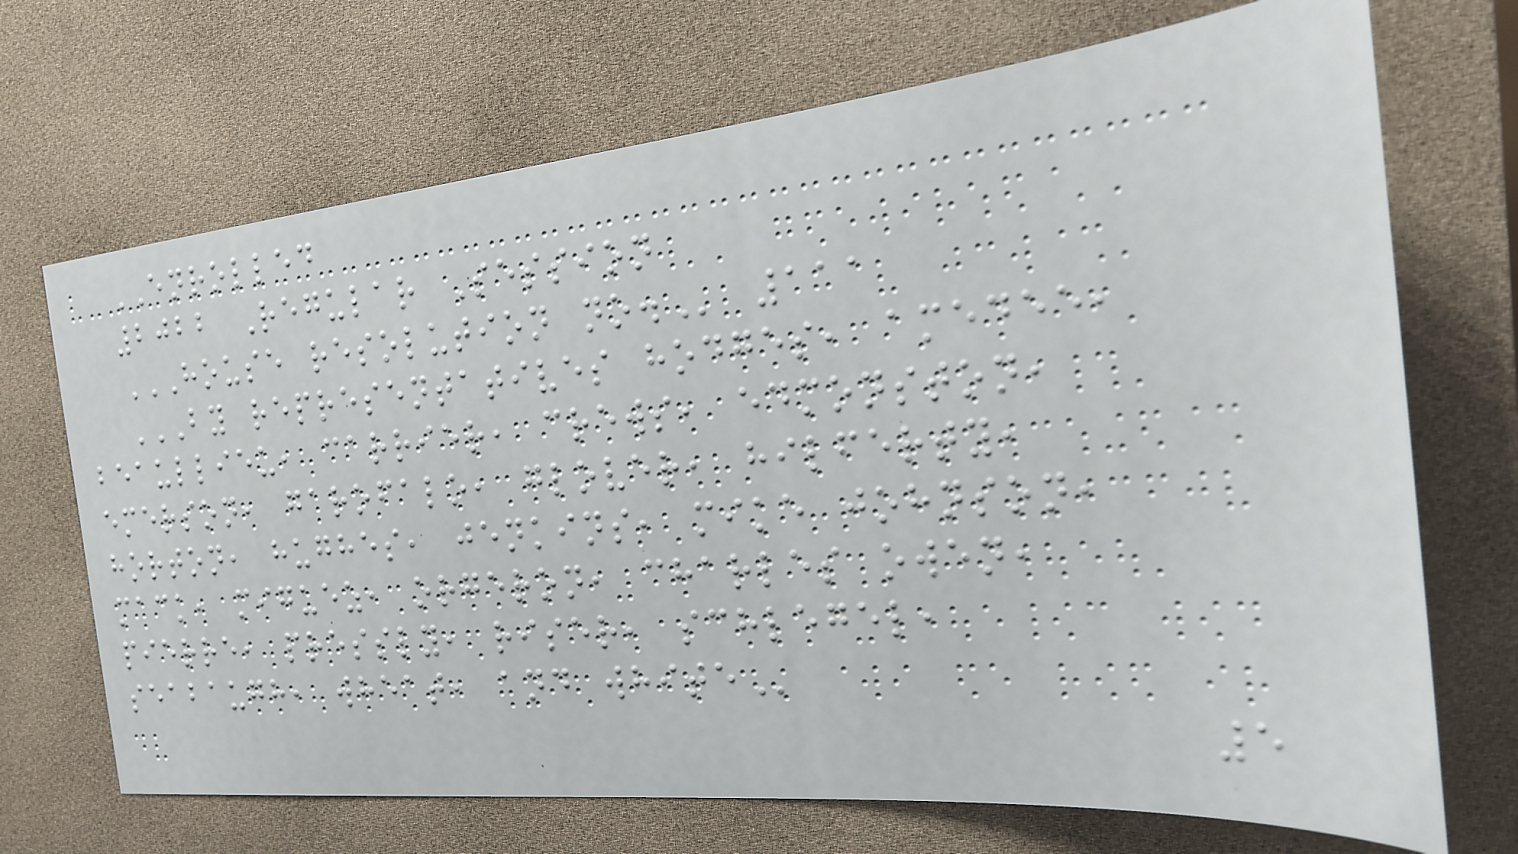ENROLLED
2022 Regular Session
HOUSE RESOLUTION NO. 111
BY REPRESENTATIVES HODGES, AMEDEE,
BEAULLIEU, CARRIER, CREWS, EDMONSTON,
EMERSON, GAROFALO, GLOVER, HILFERTY,
HORTON, HUGHES, JENKINS, MIKE JOHNSON,
MACK, MIGUEZ, ORGERON, CHARLES OWEN,
PIERRE, PRESSLY, RISER, SCHLEGEL,
SEABAUGH, WHEAT, AND WHITE
5
